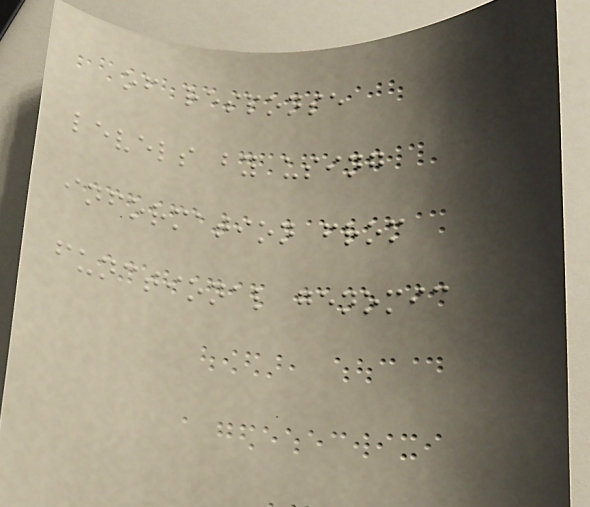of response
levels by using
information from
functional genomic
